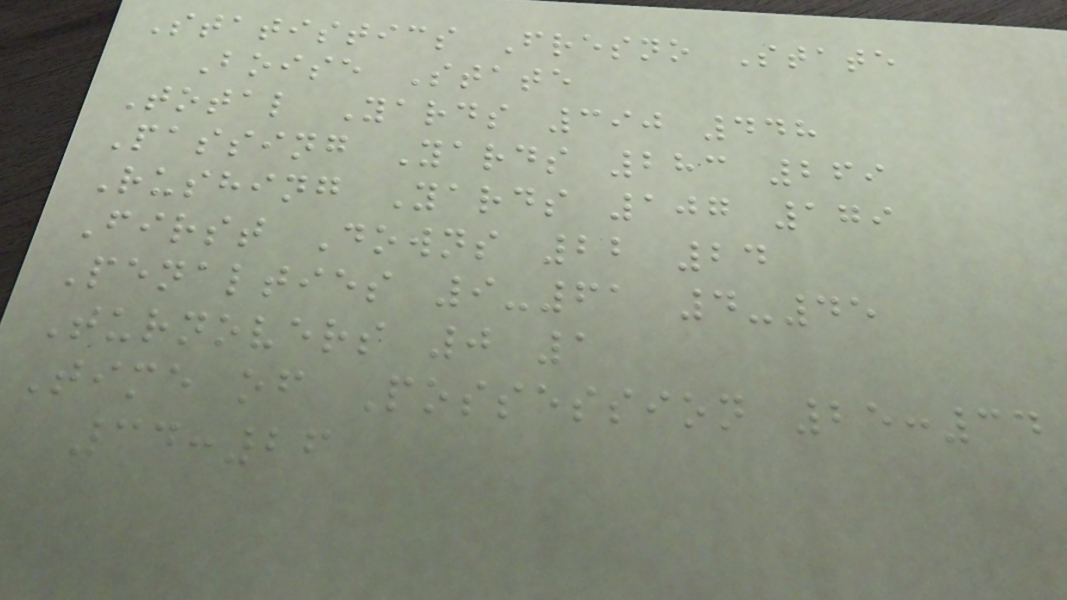Statistics Fresno State
Boise State
Total Yards 390 448
Passing Yards 283 269
Rushing Yards 107 179
First Downs 22 24
Penalties 9-61 4-45
Turnovers 0 1
Time of Possession 25:34
34:26
